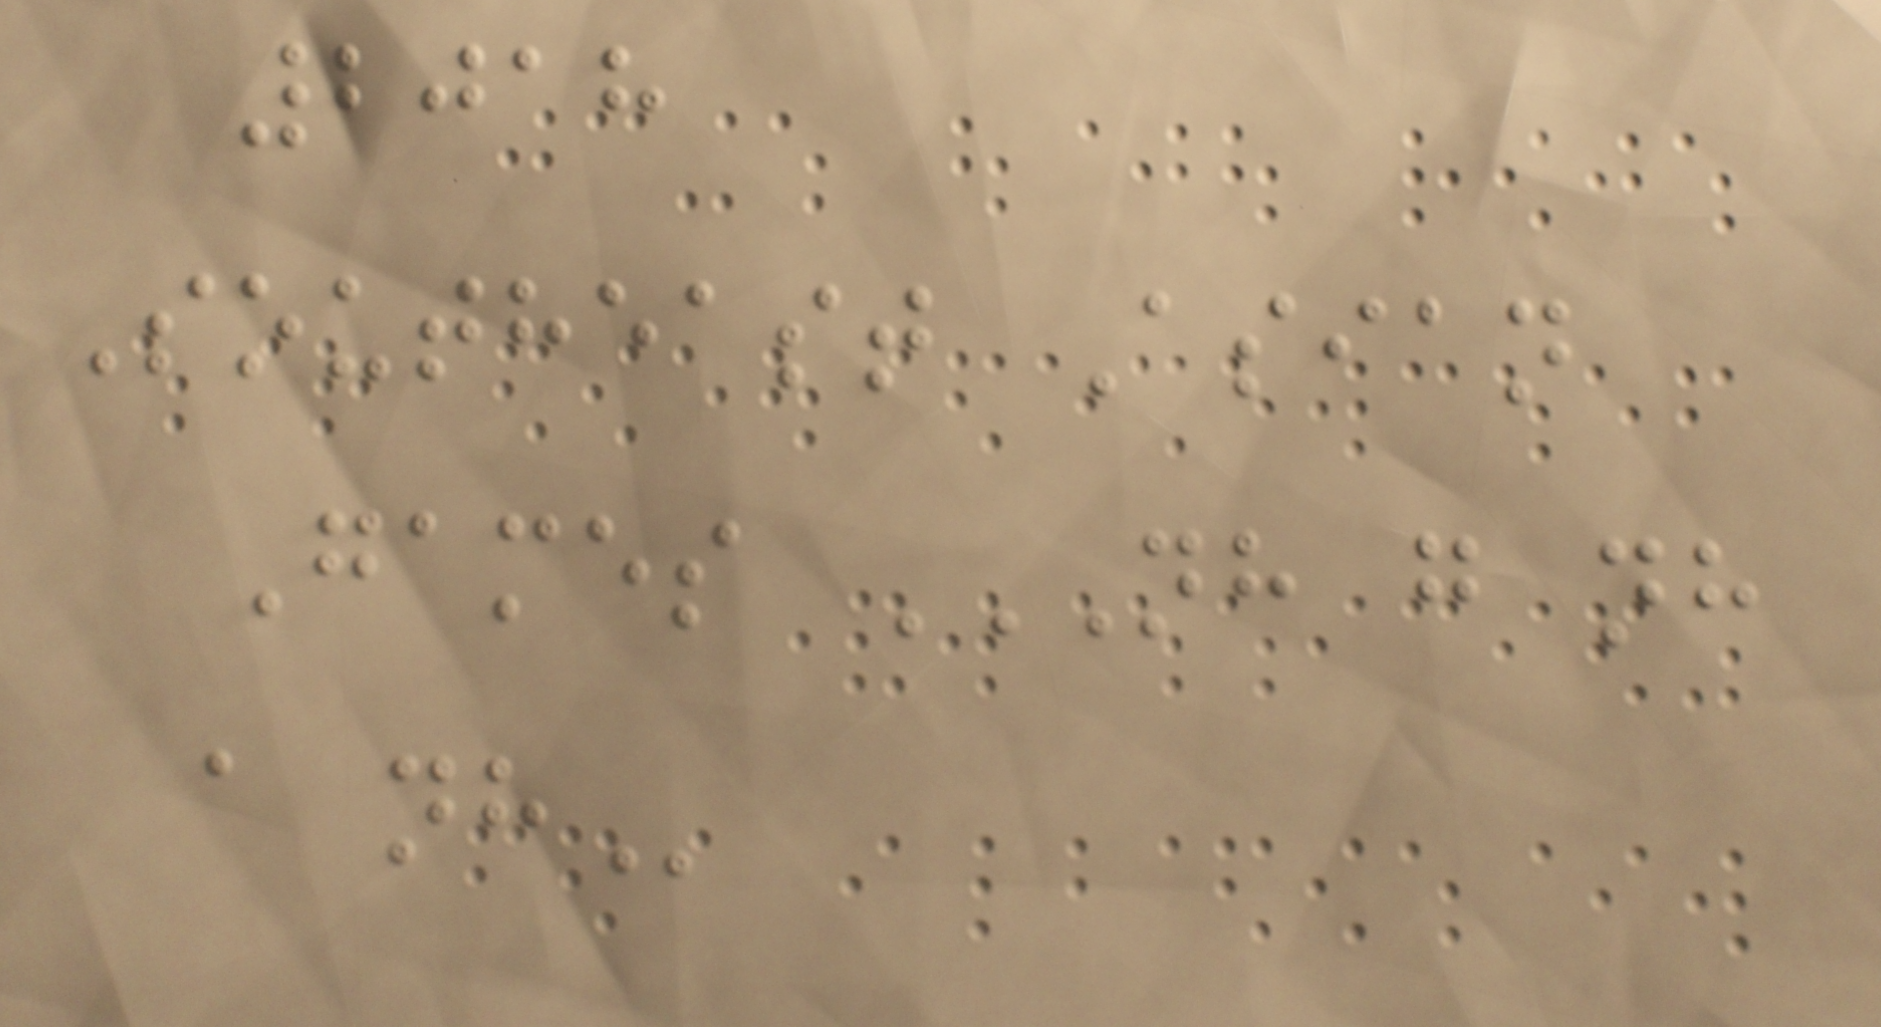2018
Southeast Asian
Games NH G NH
A NH
